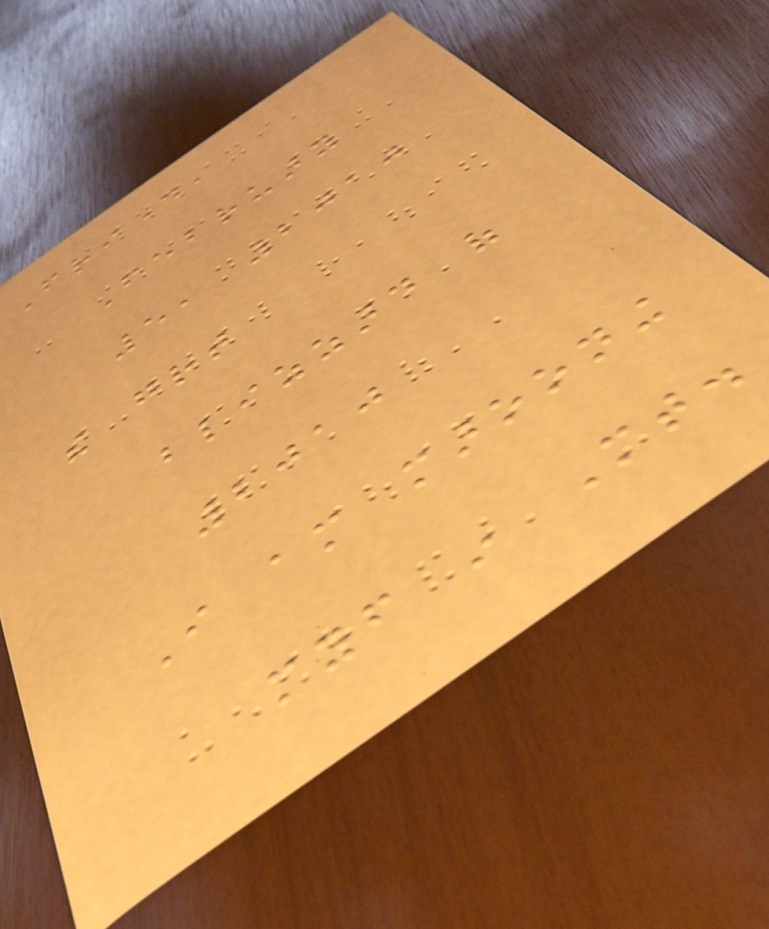Friday,
February
5, 2010
the great
blizzard of
2010
I am marooning
myself in Mt.
